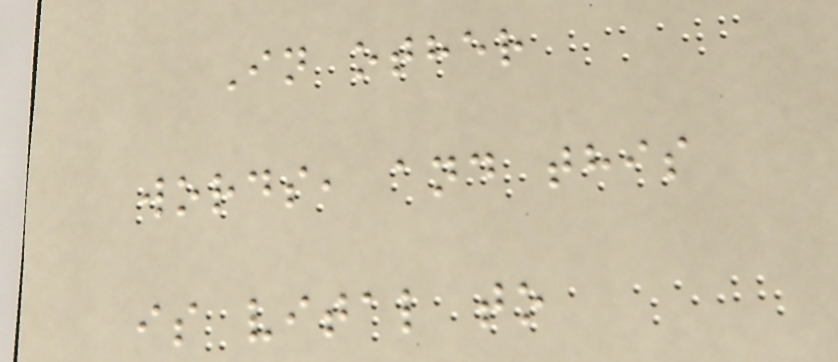In other
words, and this
is vital to
